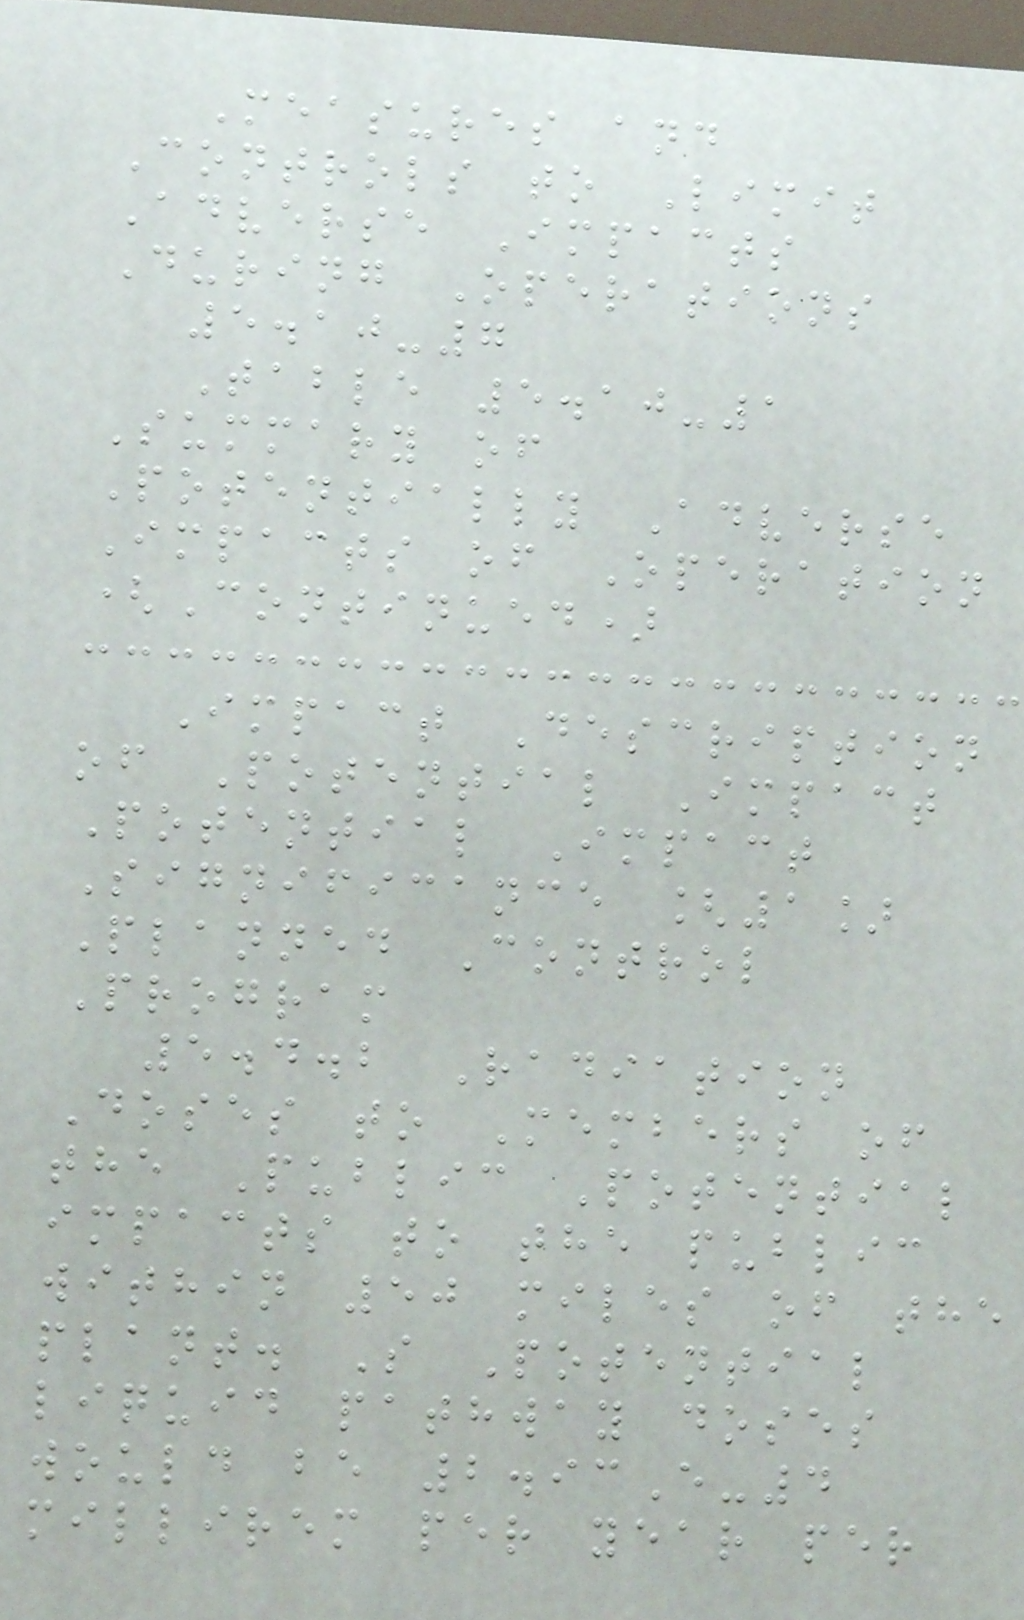Measures and
Controls to Limit
Adverse Impacts
During Operations
5.10-7
Table 5.10-1
Summary of
Potentially Adverse
Impacts of Operation
(Continued)
Impact Description
of Potential Impact
Potential Impact
Significance [1]
Planned Control
Program
5.4.2 Radiation
Doses to Members of
the Public Potential
impacts to the public
within 50 miles of the
plant. S Potential
liquid pathway doses
would be 2.93E-4
millirem per year per
